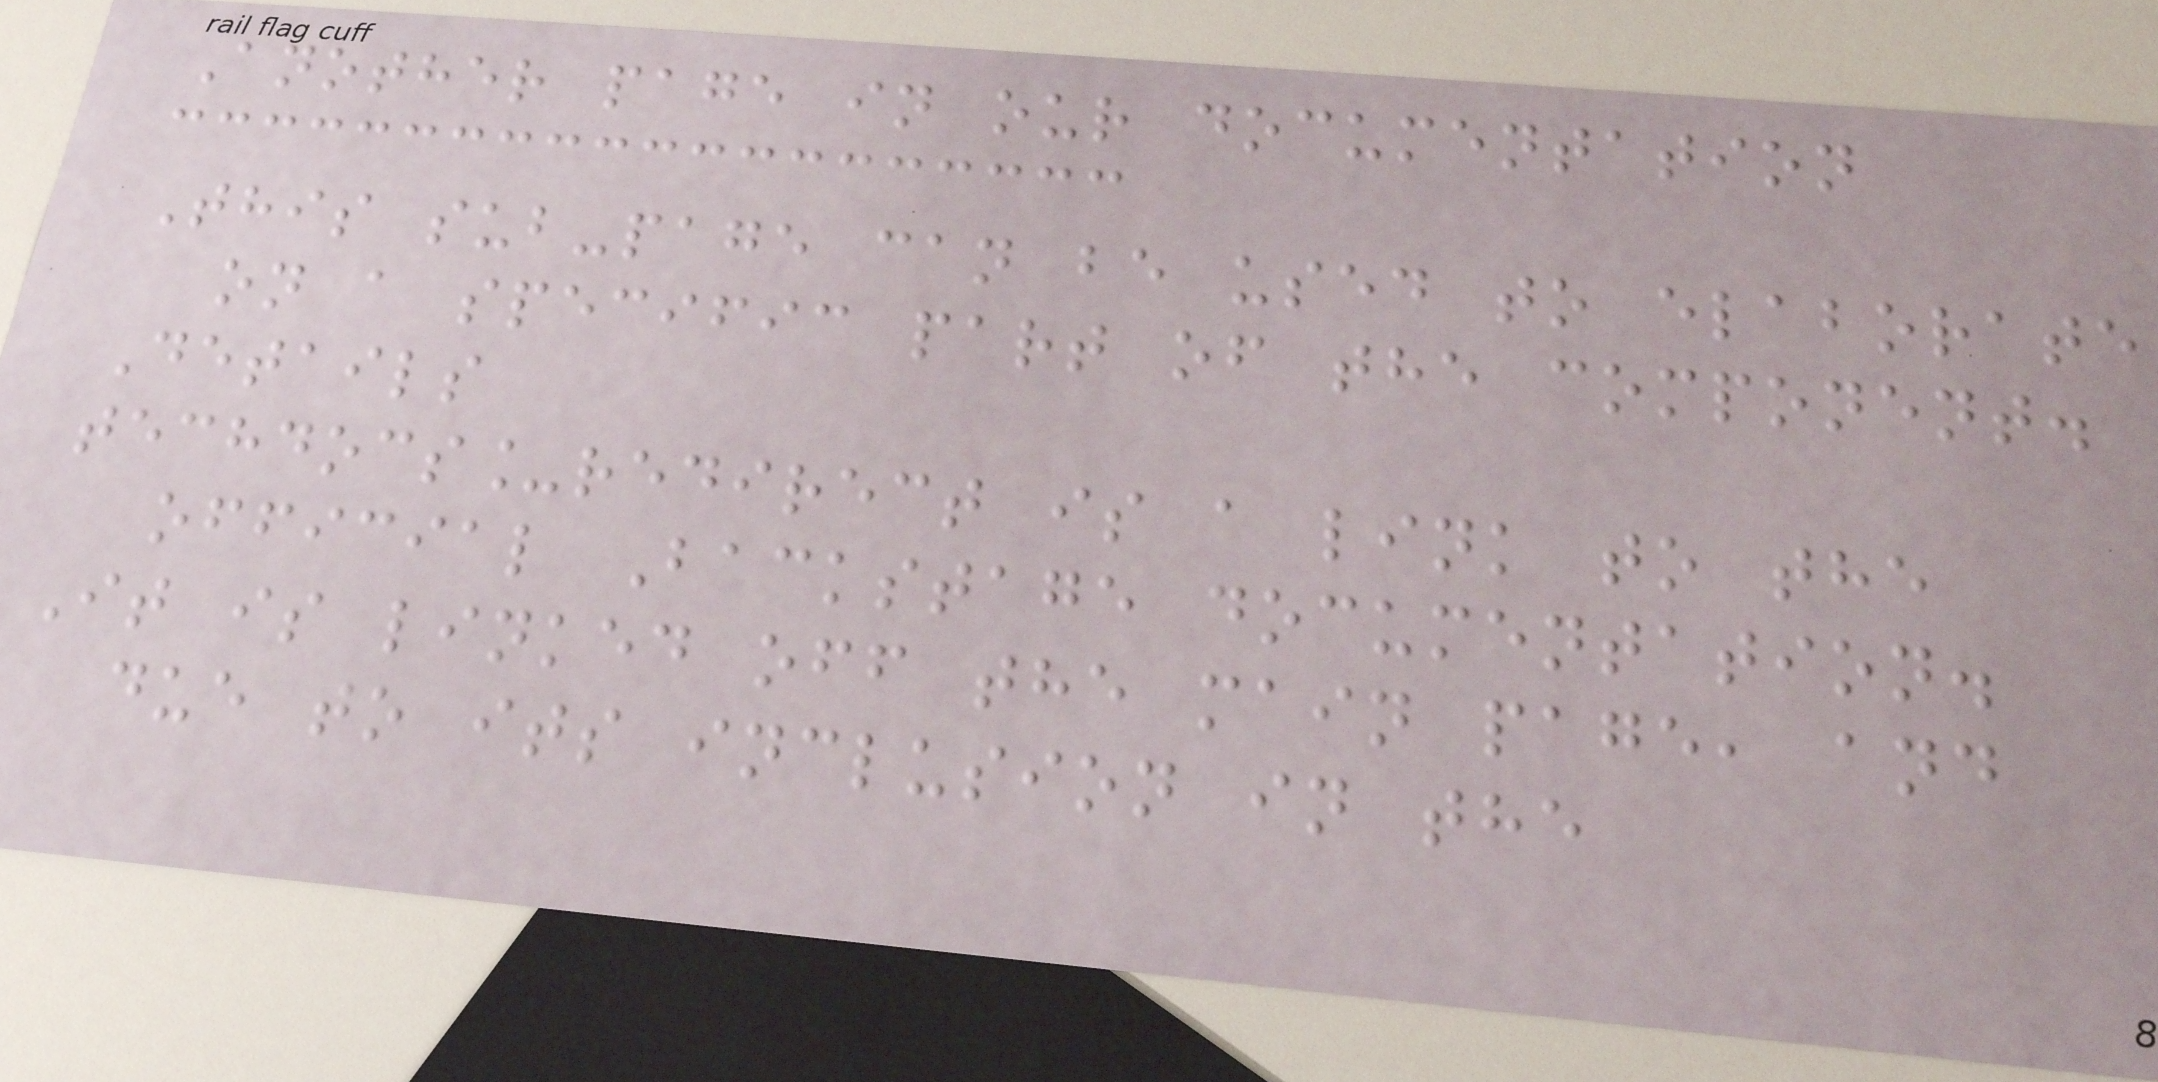Another page in our documentation
This sub-page can be used to elaborate
on a specific part of the component.
Details
techdocs_redirect is a link to the
official Backstage documentation.
It is linked off the main page, and
due to its inclusion in the
